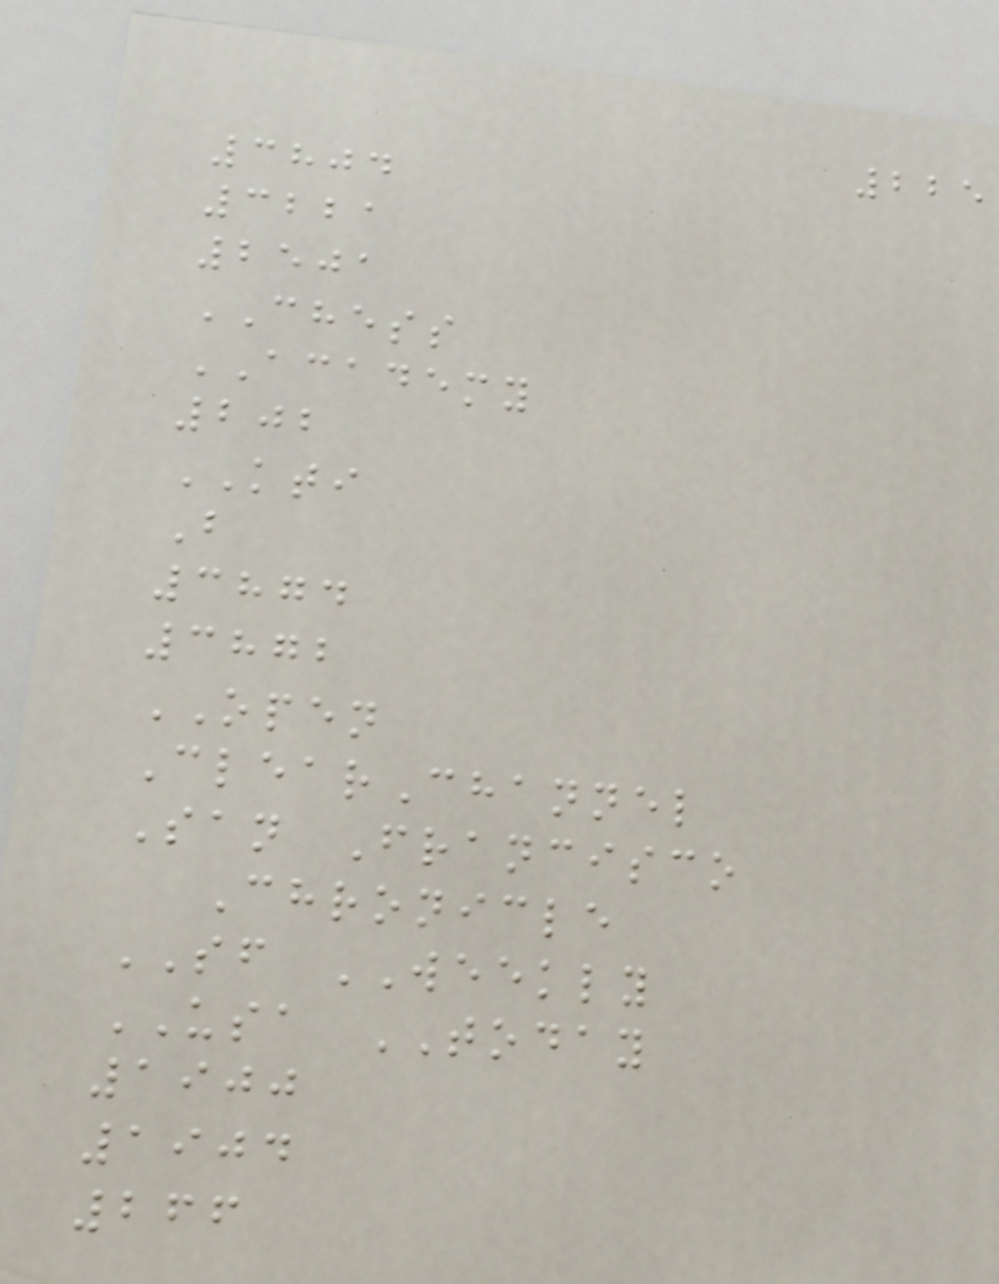225
3804
3221
2501
CHESS
ACADEMY
202
KTI
B
3874
3872
OPEN
ClearChannel
San Francisco
Chronicle
SF WEEKLY
USA TODAY
1900
1904
266
